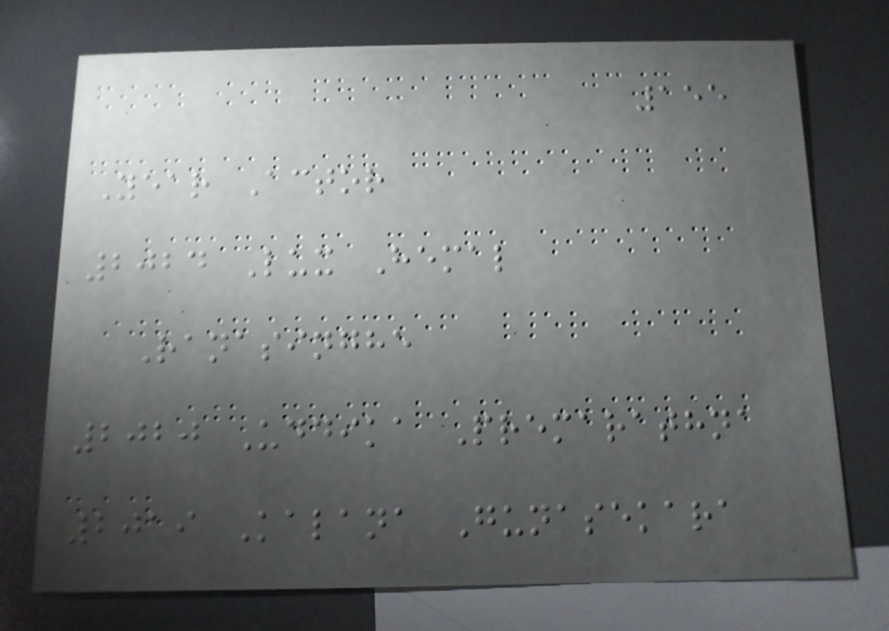155
Year Actor
2024 Lux Hemal
Ranasinghe
2020 Uddika Premarathna
2019 Kalana Gunasekara
